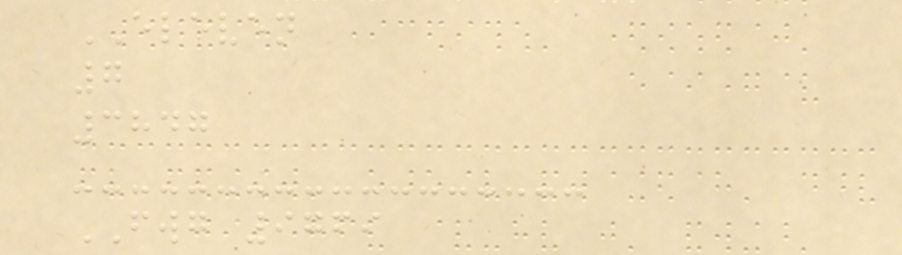ELEVEN
7
3847
FWG 9769
